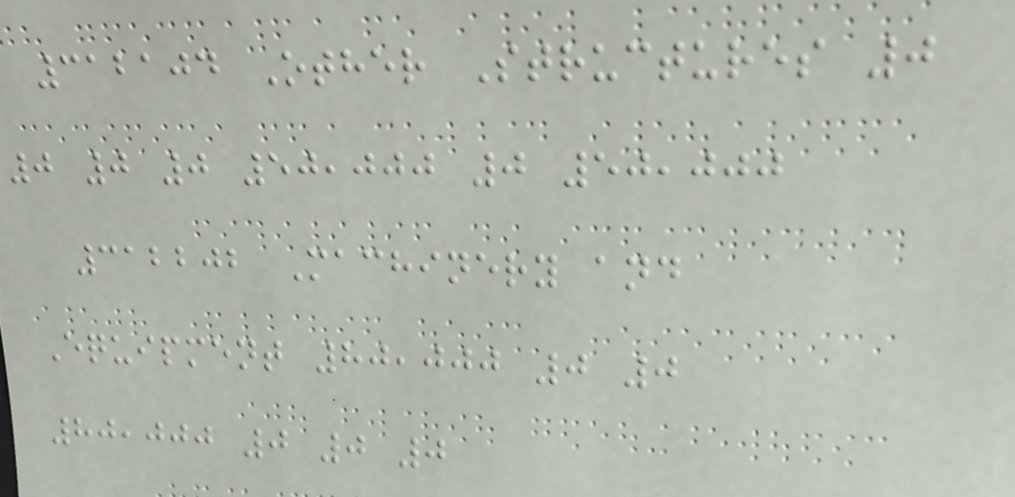312104 Other Structures 0
0 0 0 50,000 0 50,000
312202 Machinery and
Equipment 80,000 0 0
80,000 0 0 0
